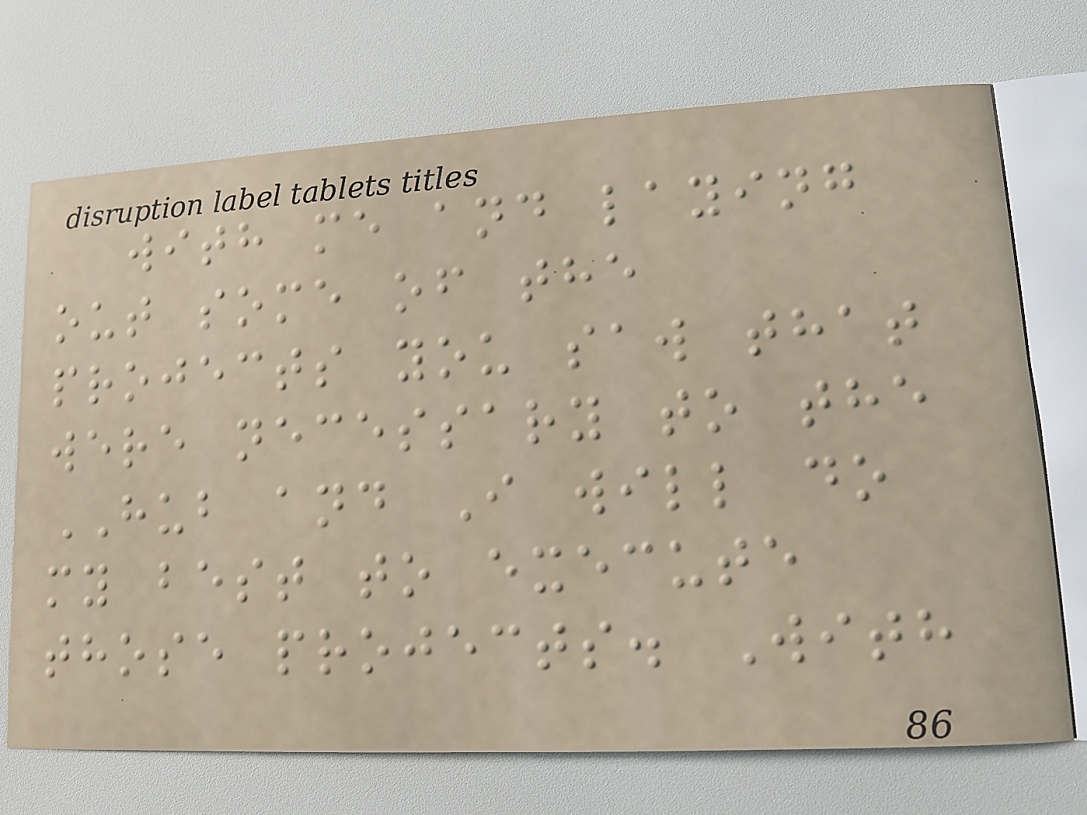with me and laying
out some of the
projects you saw that
were necessary to the
HUB and I will do
my best to execute
those projects. With
